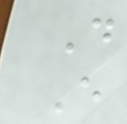D
E
